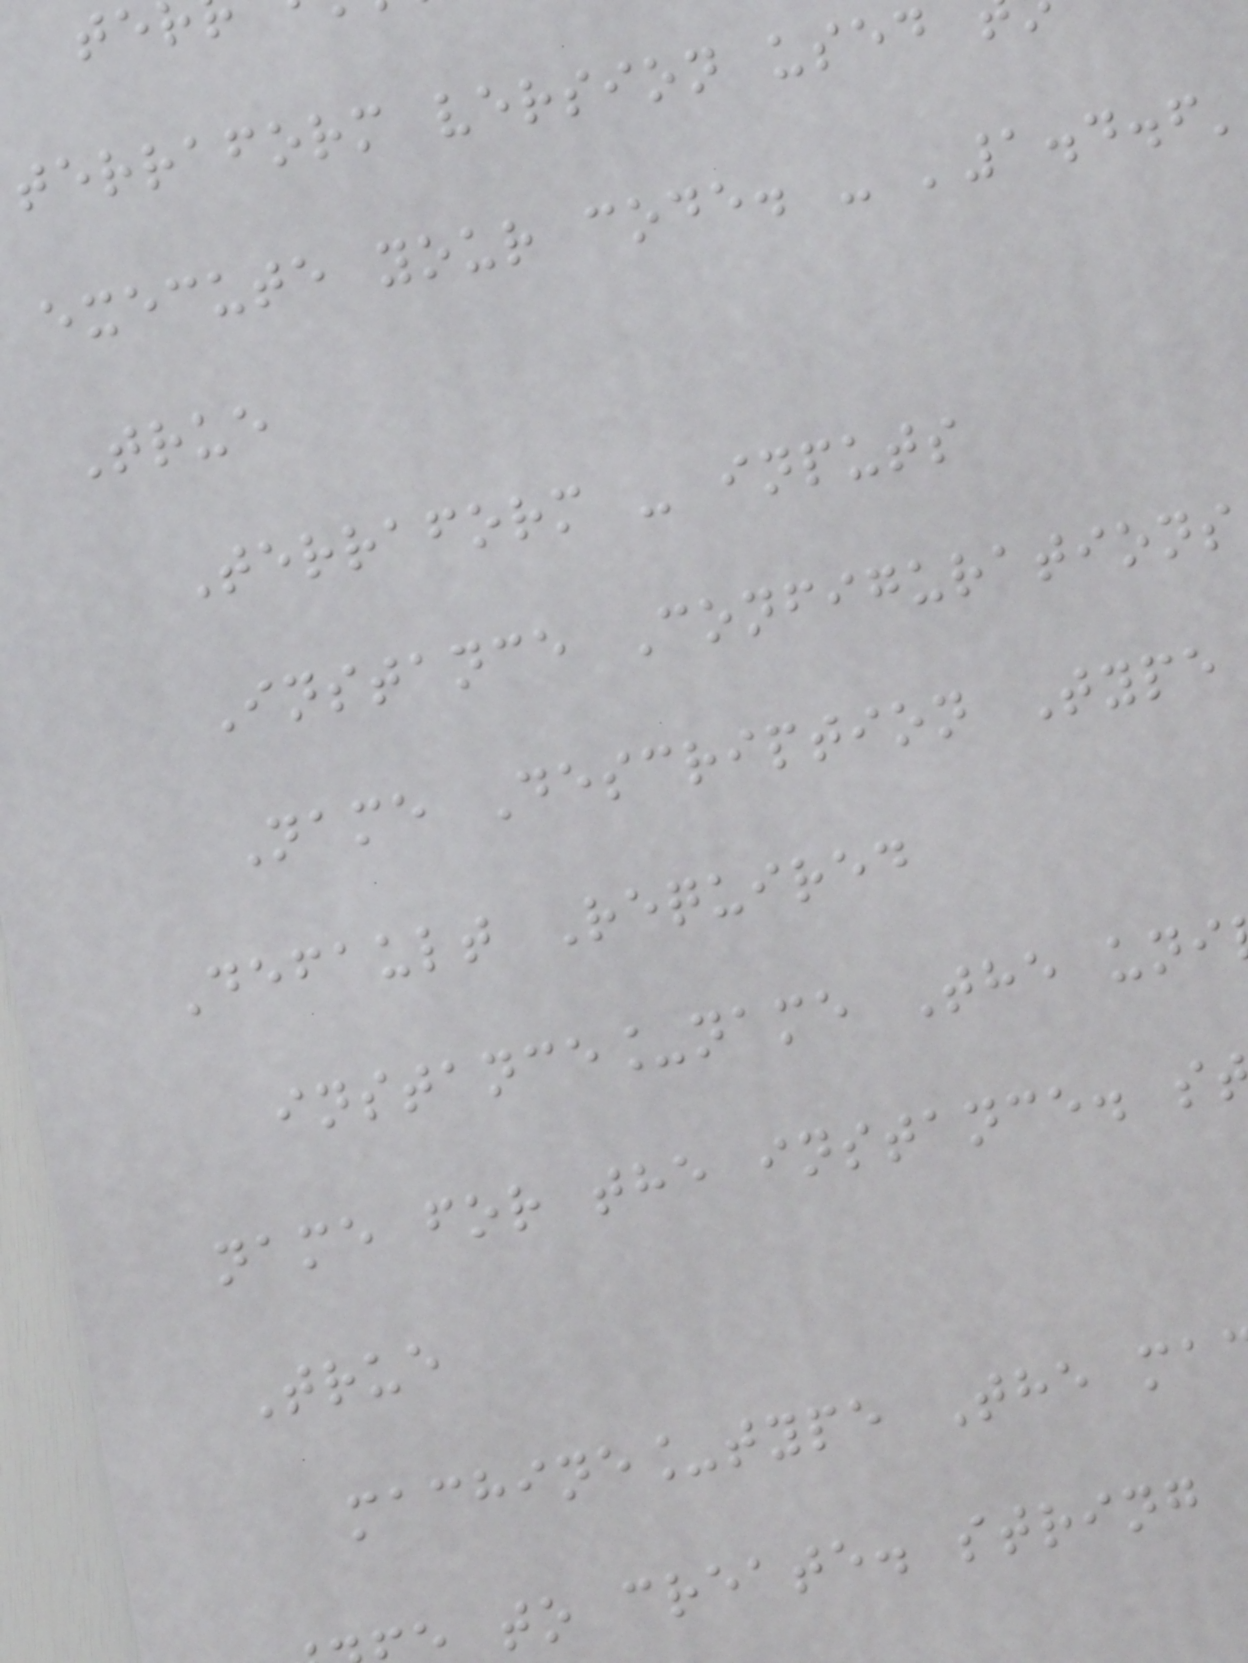terraform version used
execute your code. - '1.4.6'
True
Terraform - inputs
Instance Configurations
Name Description Type
Default Required
instance_name The uni
name for the instance. s
True
machine_type The ma
to create. string
